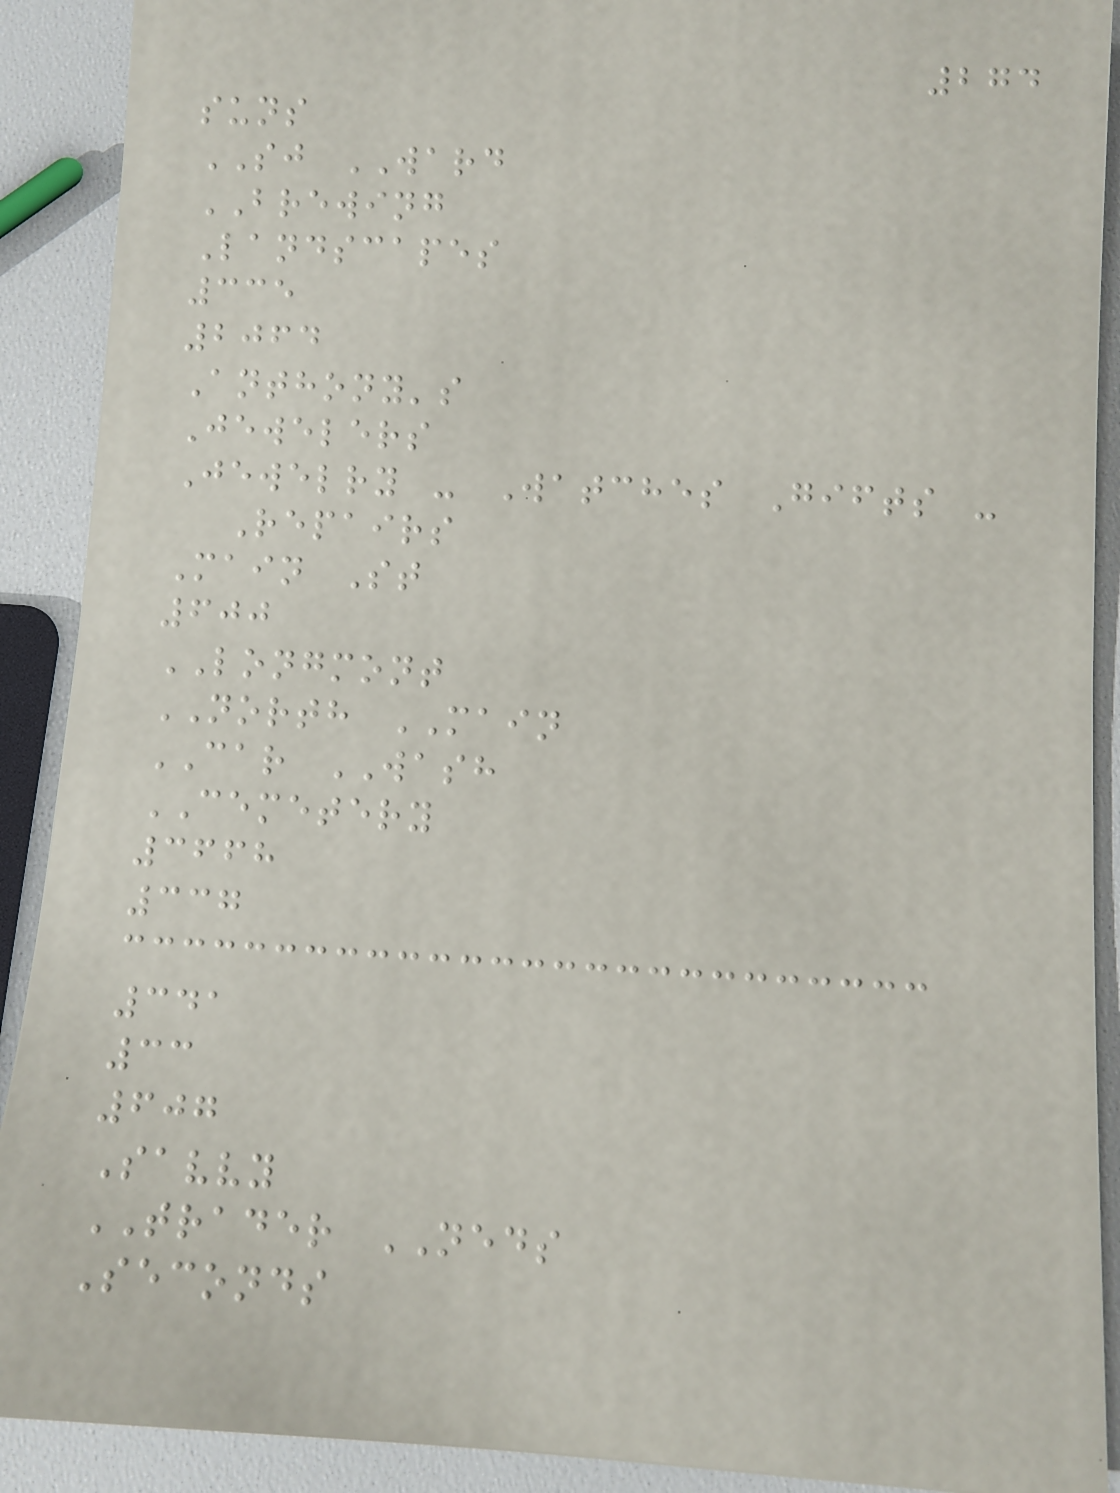274
suns
SJ WARD
BREWING
Landscapes
335
2064
Anthony's
Jewelers
Jewelry - Watches Gifts -
Repairs
Main St
600
LONGMONT
NORTH MAIN
CAR WASH
CEMETERY
3668
337
341
33
607
Savvy
TRADER NEDS
Seconds
